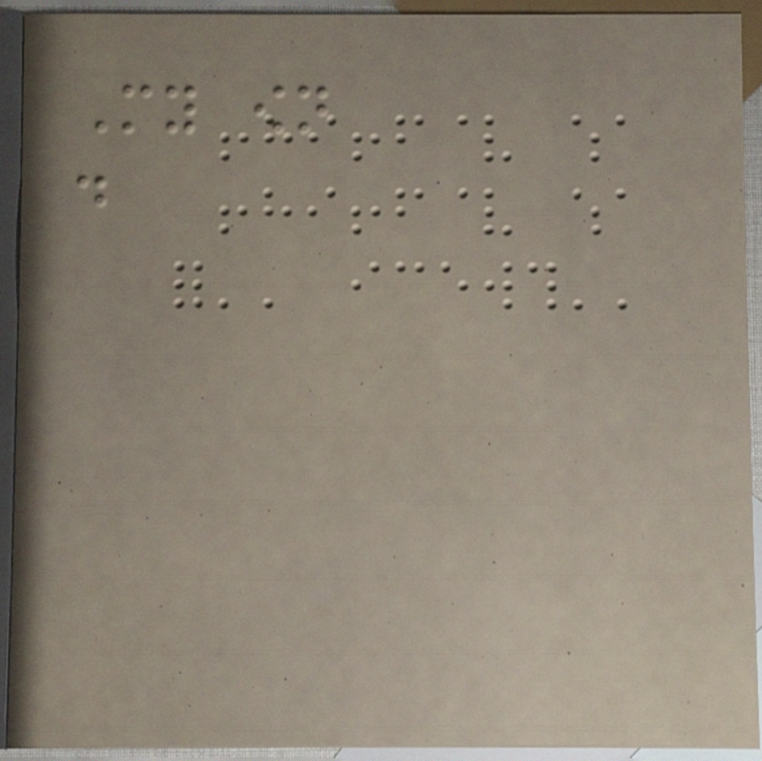My own
.
